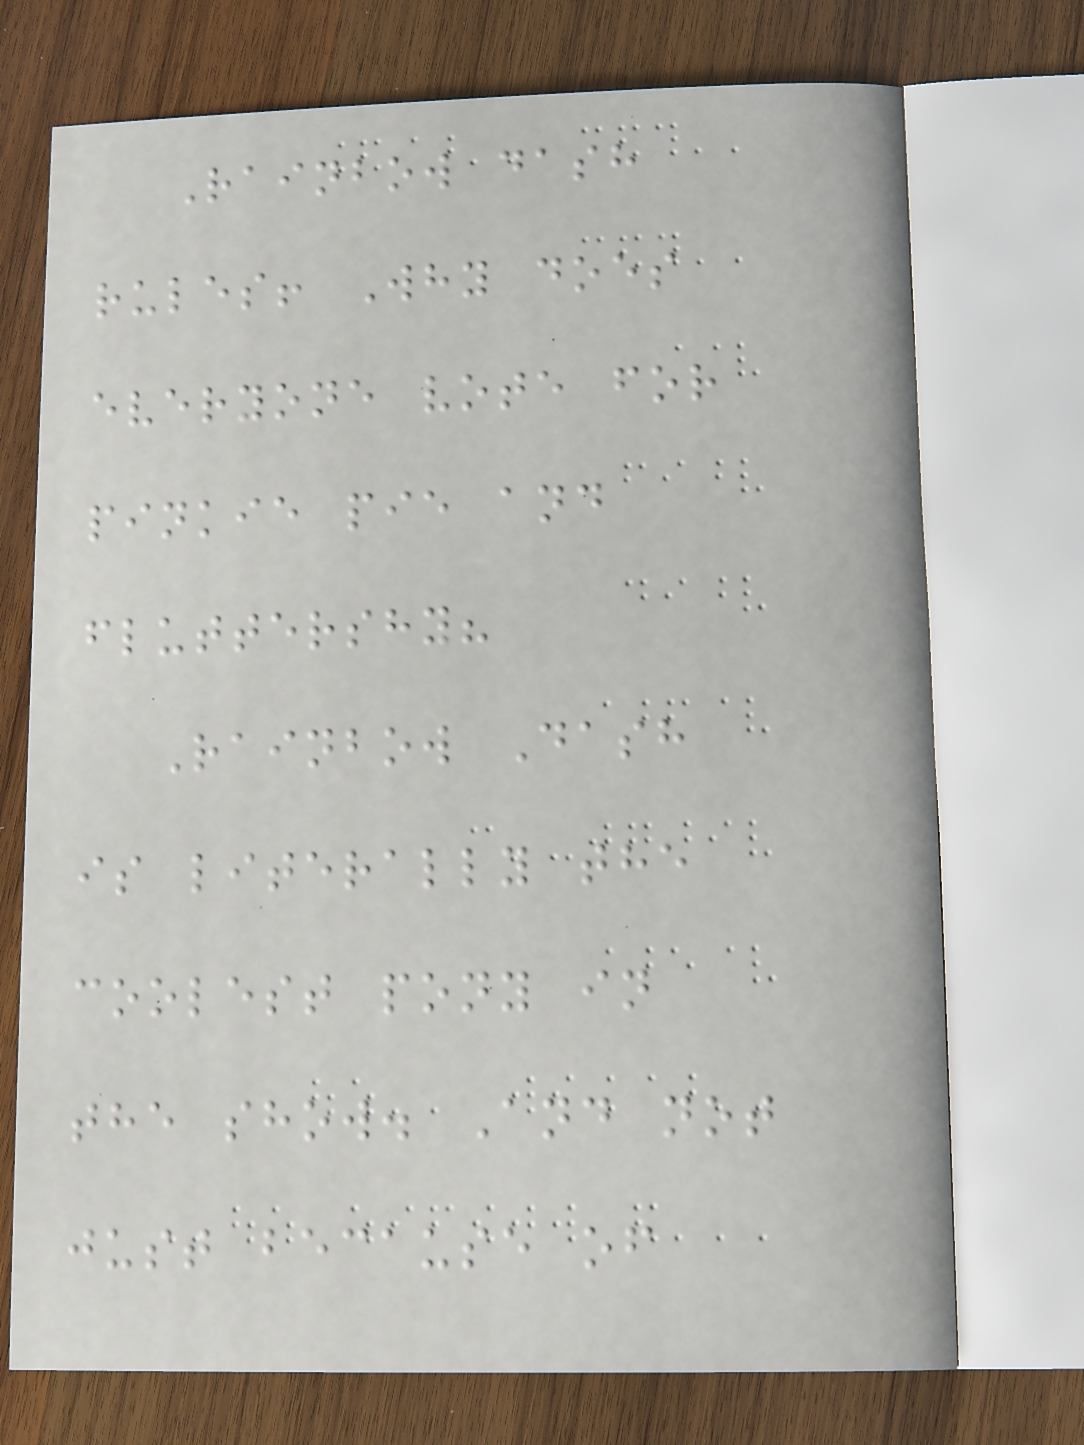Rainbow dash
rules! Why does
everyone vote for
pinkie pie and
fluttershy?
Rainbow Dash
is literally the
coolest pony in
the show. And not
just because of
